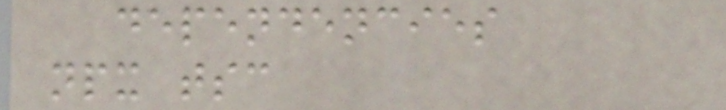dependencies
npx tsc
